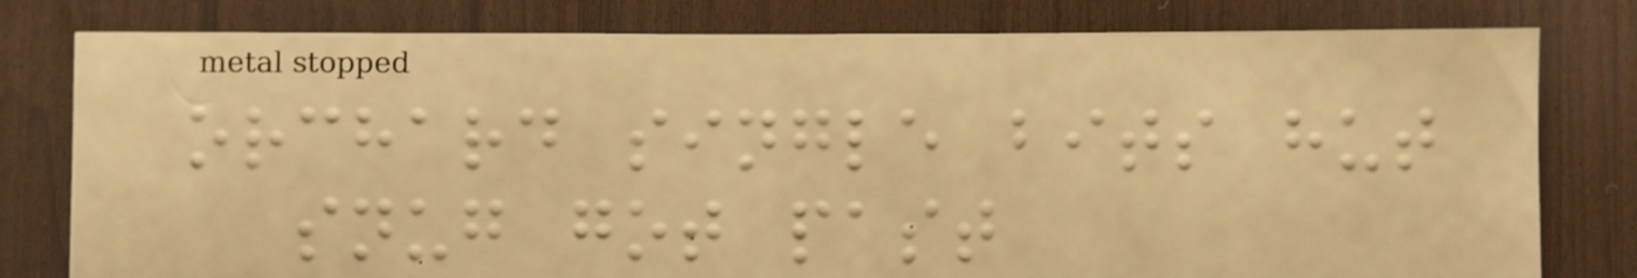orchard single bits hut
snug got past
